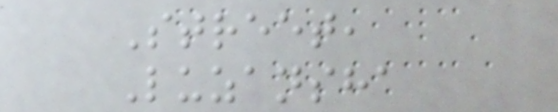Street,
Luzansha
